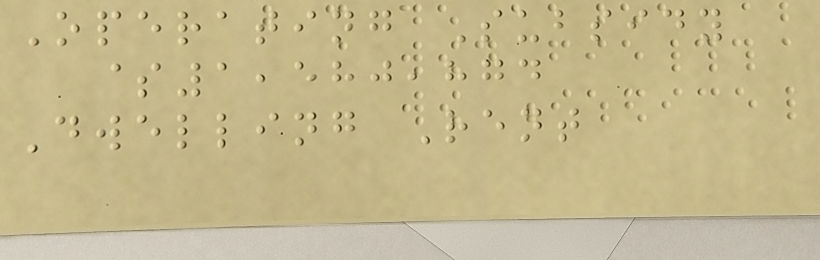Operating Subsidy
$1,580,874
Dwelling Rent
